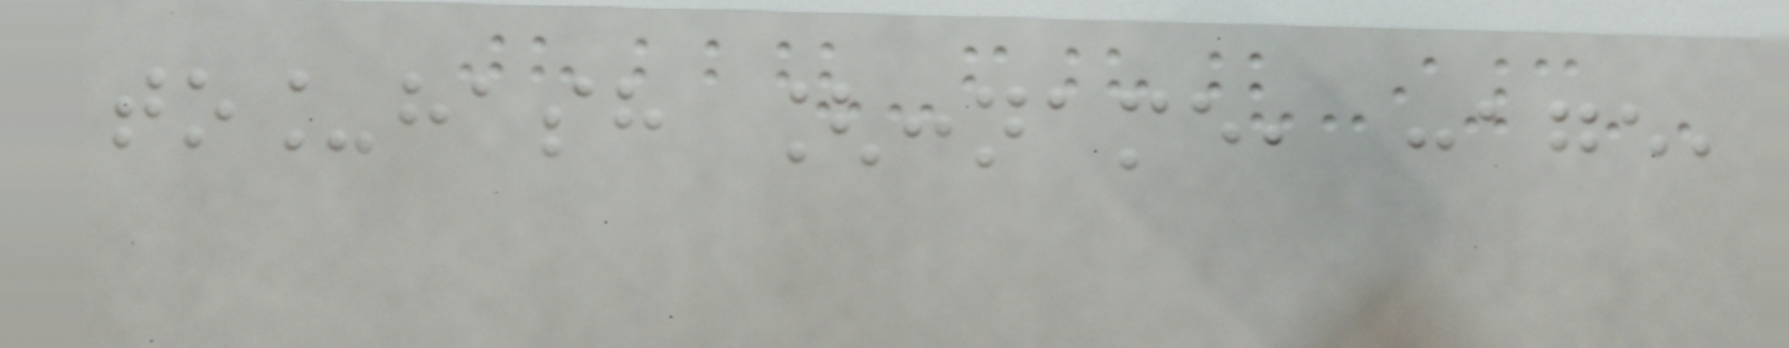to_hash [:name, :age,
